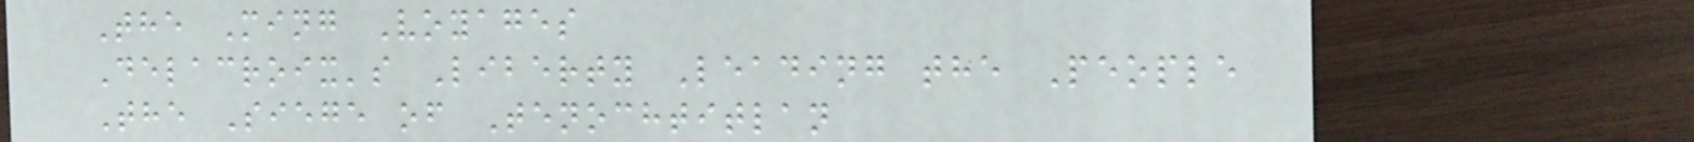The Ming Voyages
Delacroix's Liberty Leading the People
The Siege of Tenochtitlan
